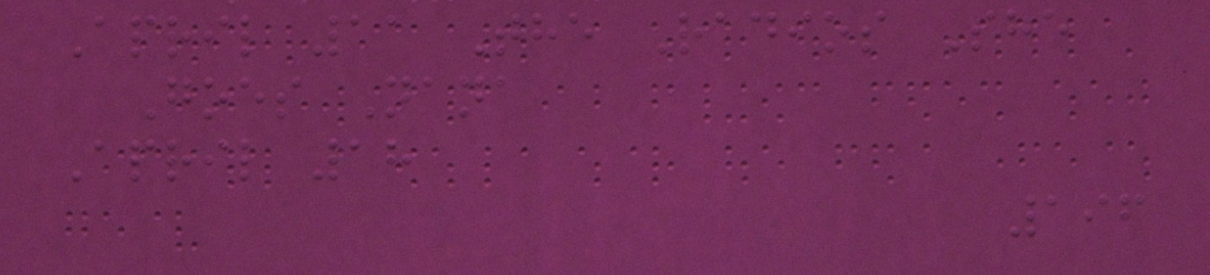April 11 The Radios She
Goes Nana
April 18
196
